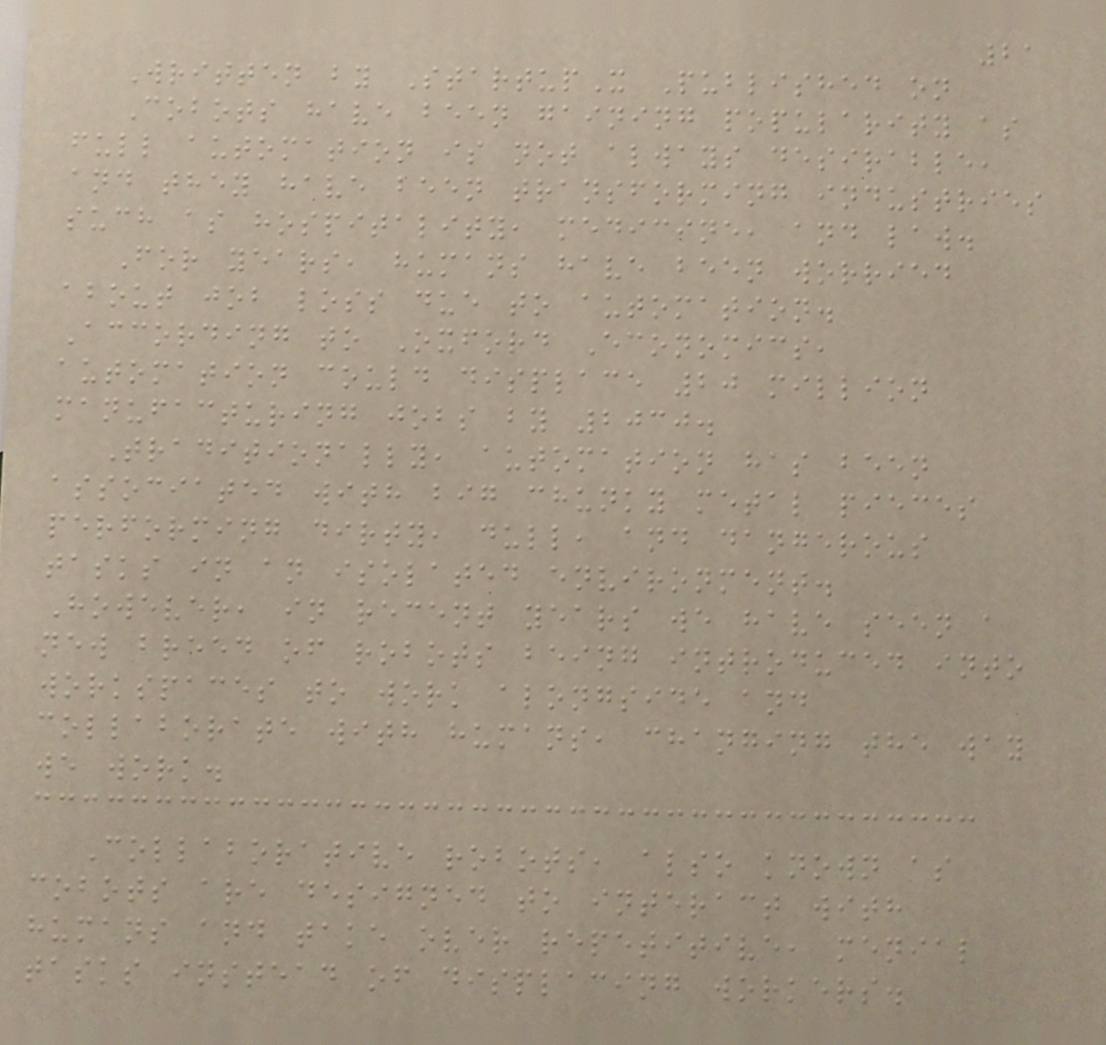21
Written by StartupX Published on
Cobots have been gaining popularity as
full automation is not always desirable,
and they have been transforming industries
such as hospitality, medicine, and law.
For years, humans have been worried
about job loss due to automation.
According to Oxford Economics,
automation could displace 20 million
manufacturing jobs by 2030.
Traditionally, automation has been
associated with big chunky metal pieces
performing dirty, dull, and dangerous
tasks in an isolated environment.
However, in recent years we have seen a
new breed of robots being introduced into
workspaces to work alongside and
collaborate with humans, changing the way
we work.
Collaborative robots, also known as
cobots are designed to interact with
humans and take over repetitive, menial
tasks instead of displacing workers.
